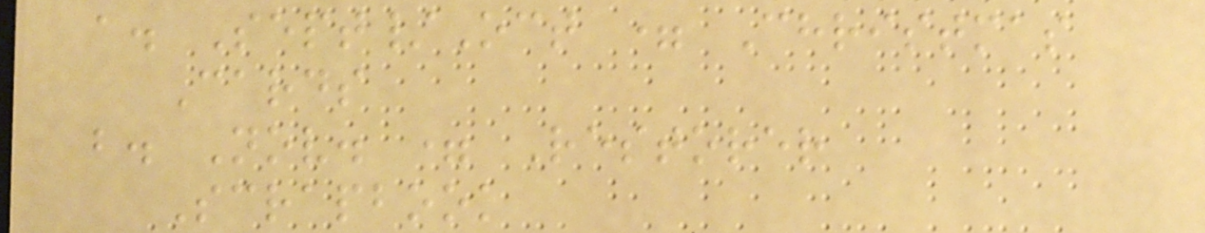a. Sept/Oct = Christmas
Cards
b. Nov. = Restorer
Scrapbook
